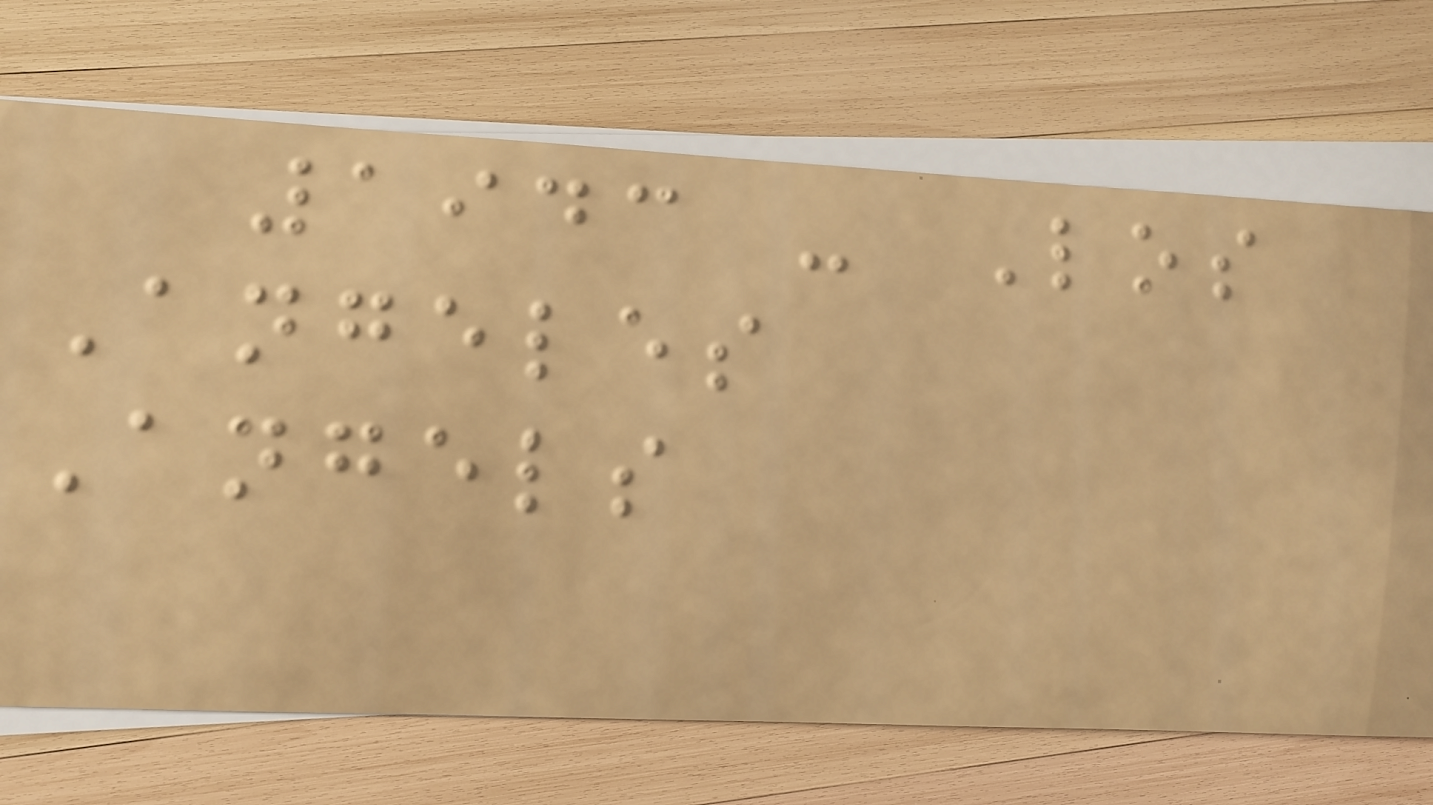1943 - Los
Angeles
Angels
